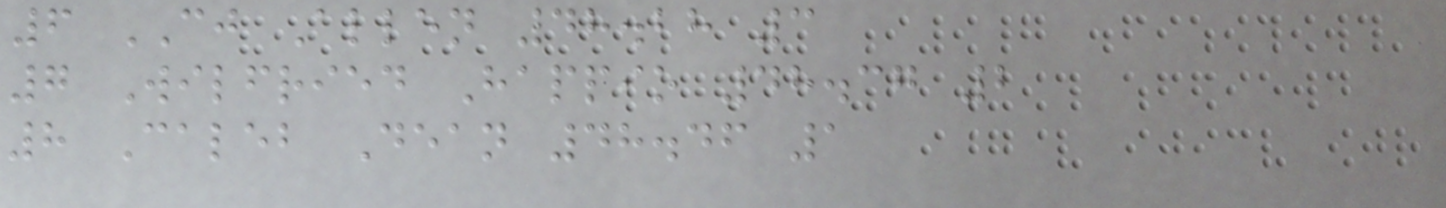6 CJ Allen 48.28 3
7 Wilfried Happio 48.37 2
8 Caleb Dean 48.46 1
